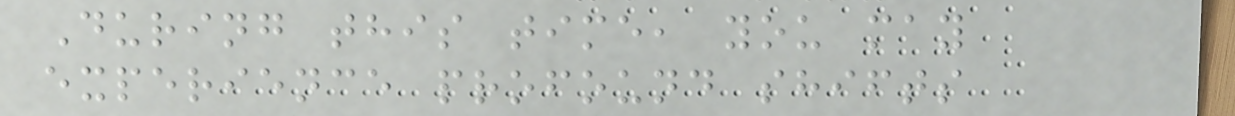During this time, you may
experience profound shifts
